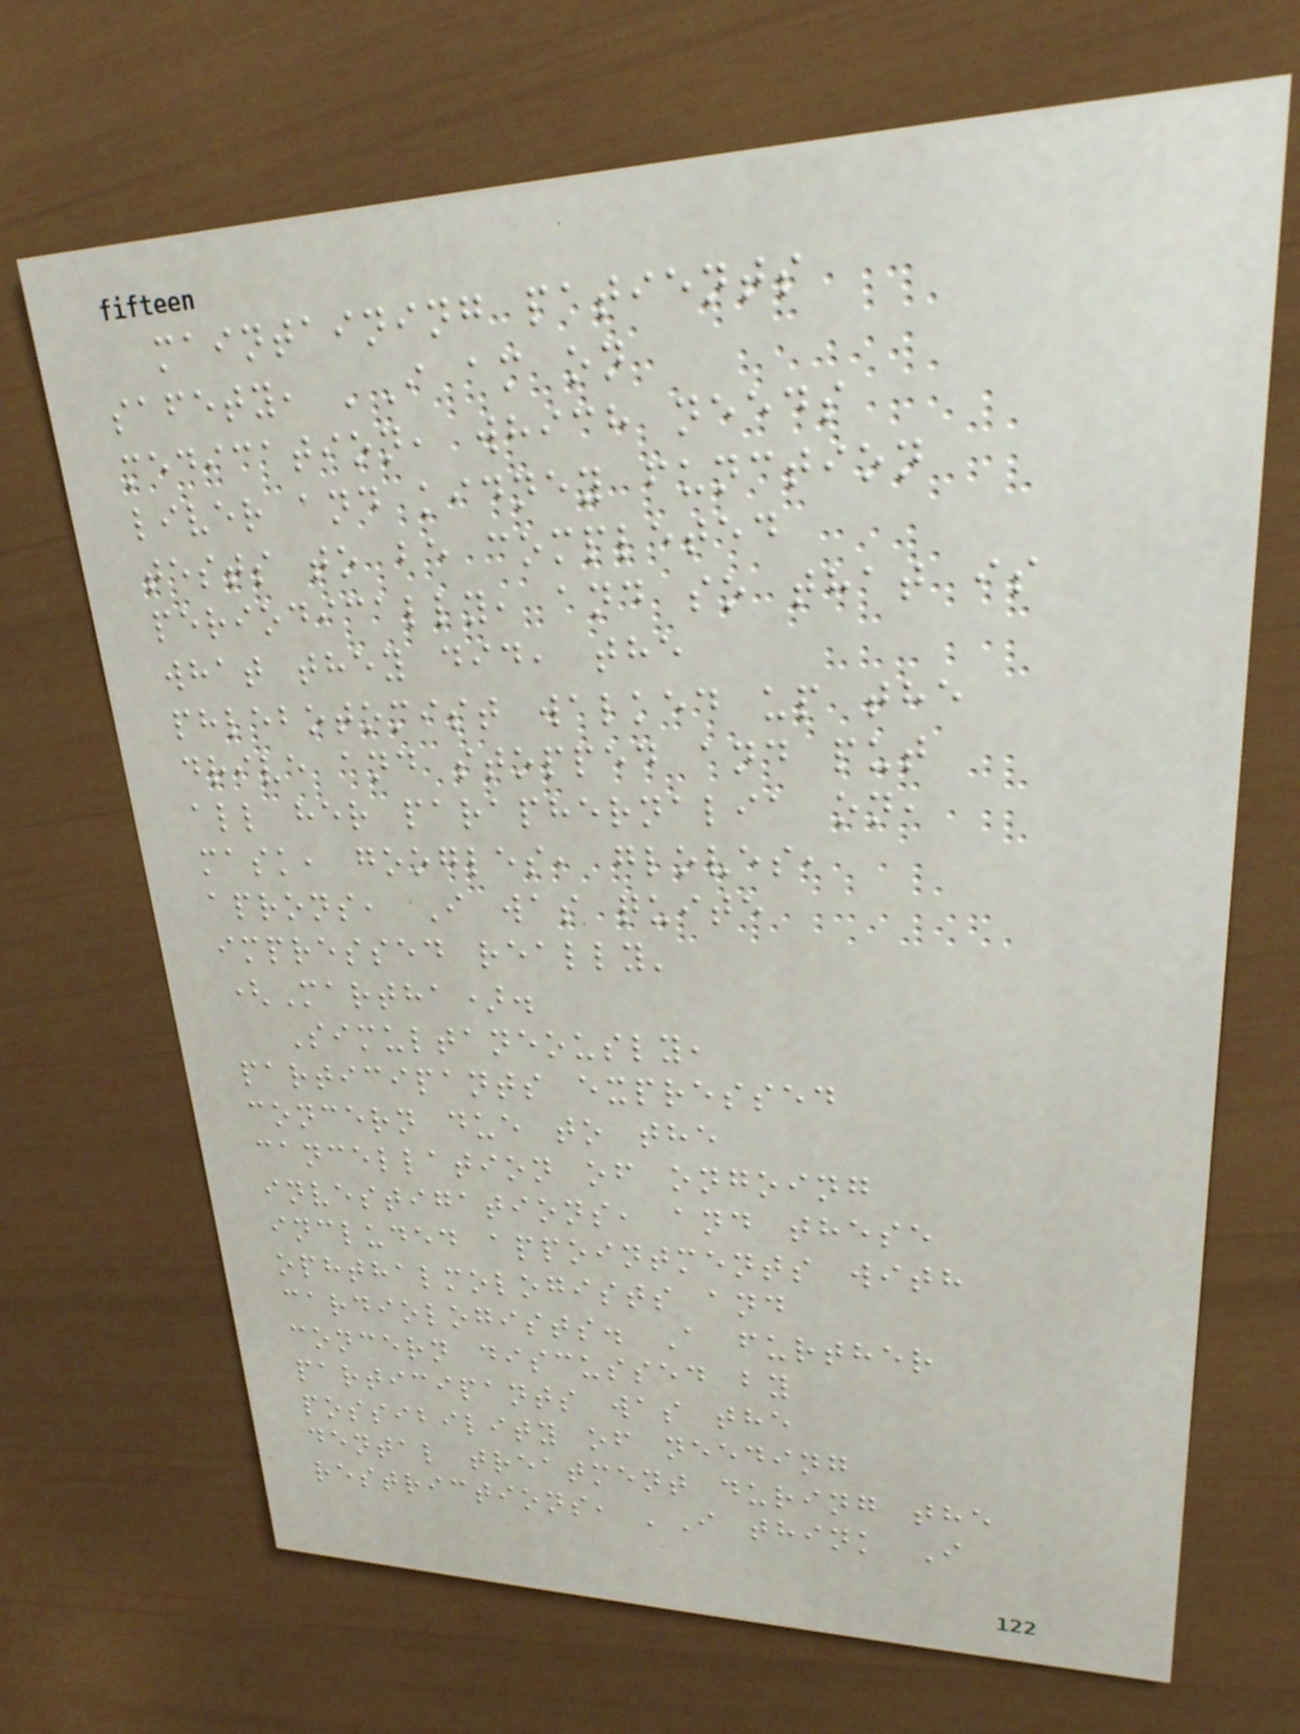maintaining patients
safety, 'I am on
medication, which needs
liver and kidney function
tests to be completed
periodically, and so that is
what they did, the
phlebotomist walked up the
drive and stopped and put
all her paraphernalia on,
mask, googles, gloves,
aprons, I was quite
impressed really'
(Martha).
Simultaneously,
participants expressed
concern due to the
cancellation of ongoing
investigations, and these
included appointments with
ophthalmologists and
cardiologists. A further
concern discussed by
participants was the
possibility of needing
dental treatment during the
restrictions, 'I think I
